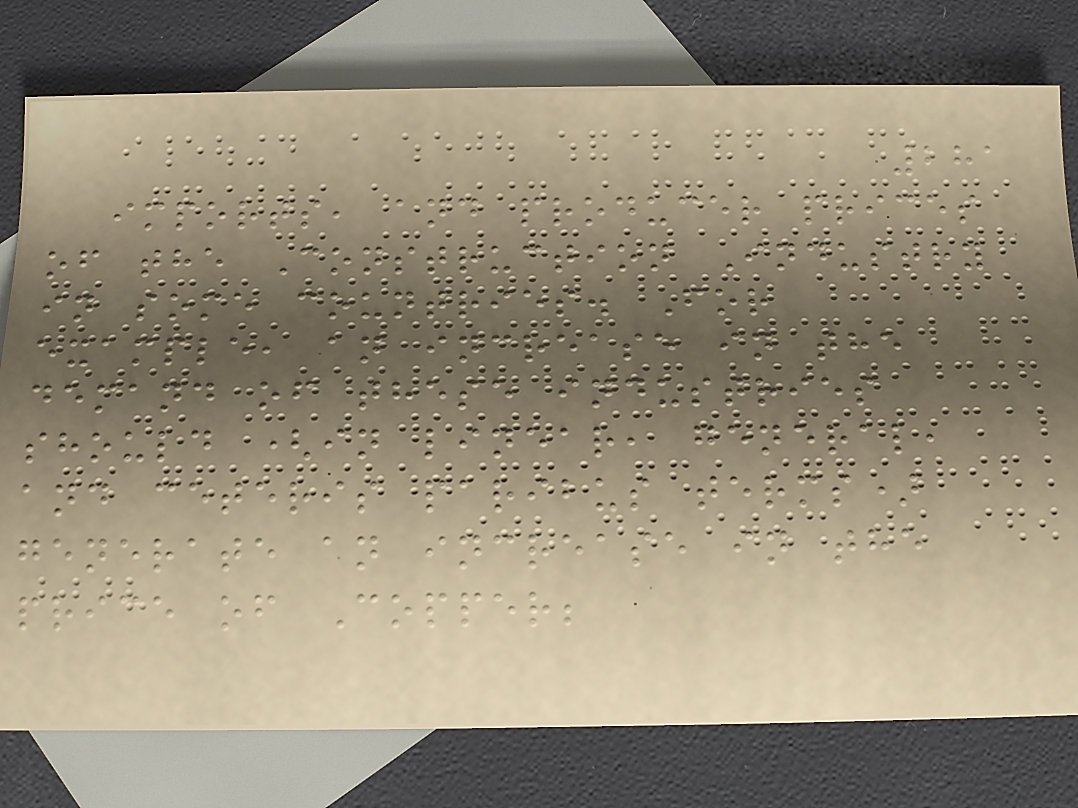281
imports, and producer prices
of the Construction Industry
in some countries. For
example, an increase in the
demand of these industries
should (in linear, general,
and ceteris paribus terms)
generate an increase in the
price of Copper;
